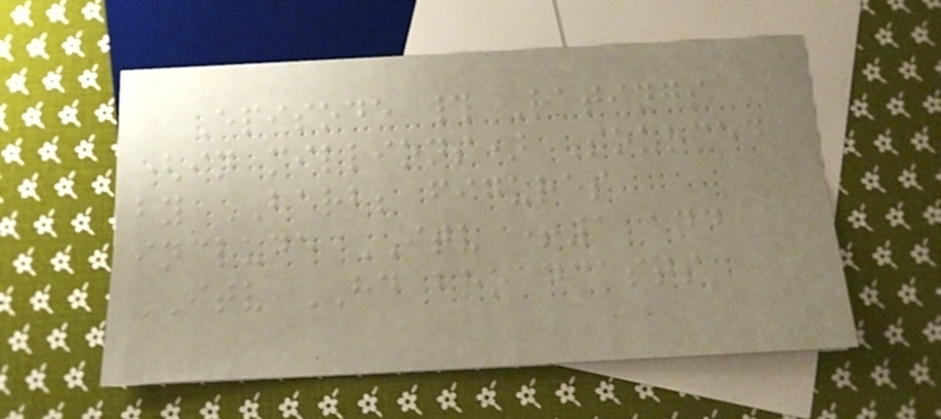Episode # Ratings
(in millions) Sourced
by BARB; figures
include ITV +1 and
ITV HD broadcasts
